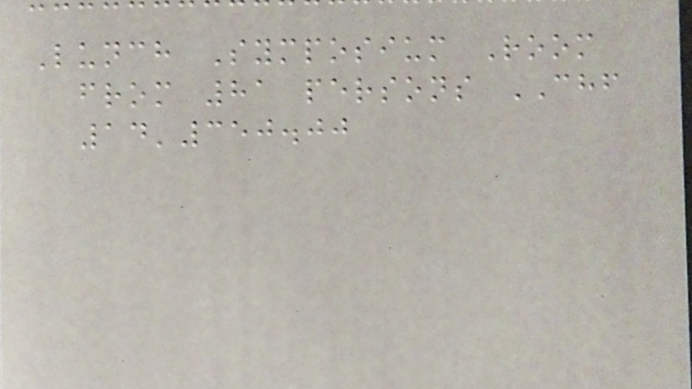Lunch Symposium Room
from 81 persons CHF
14'350.00
